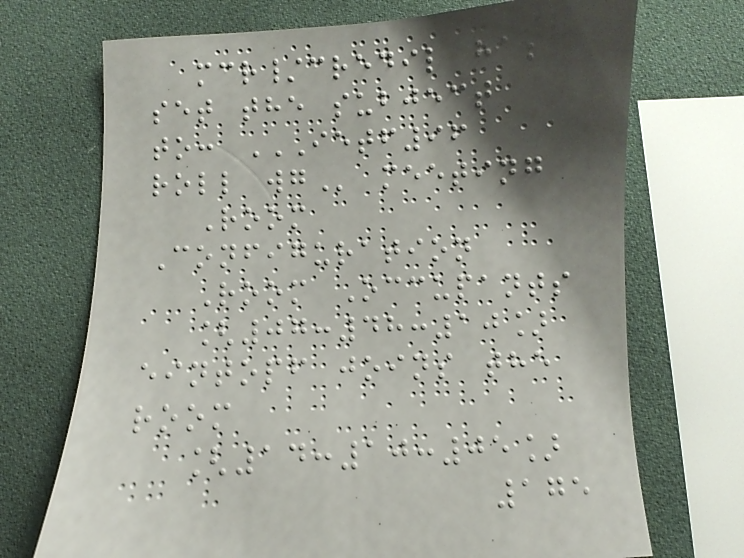mcr/credil has
set the subject
to: IETF96
ROLL WG meeting
Room
Configuration
Room Occupants
[07:48:10]
eintopf joins the
room
[14:10:05]
175
